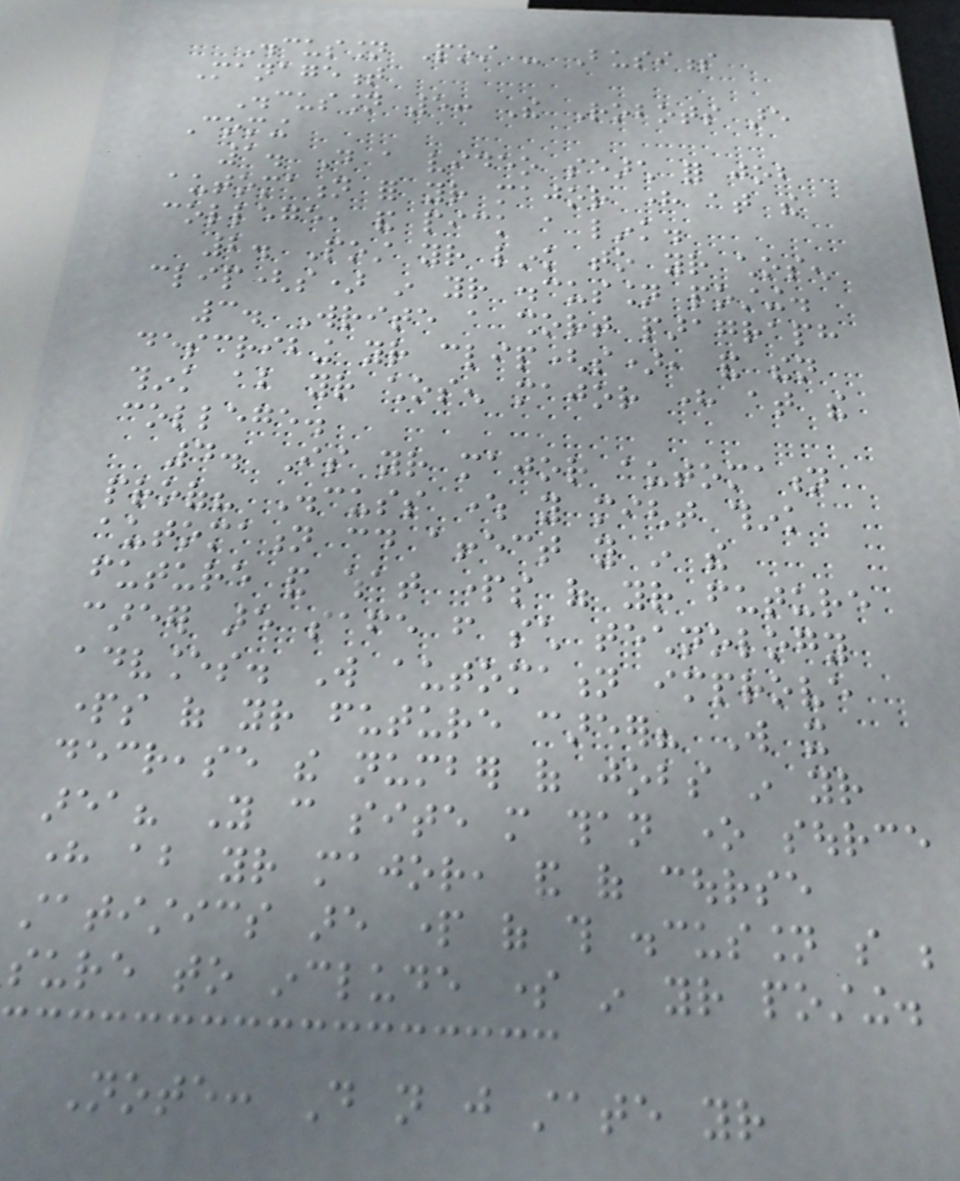Discussion Post - Business
Management
Discussion 5: The Robots are
Coming
1. Do a video search for job
automation for your major here at the
college, and pick a link.
2. Post your link to your chosen
clip(s) in your discussion posting.
3. Write a short paragraph
describing your clip(s), and then
think about your chosen major here at the
college.
4. Is your major automation
proof? Discuss where you might think
automation could affect you in the
future and what parts of your future
career are safe from such technology
advances. Will automation improve
parts of your future career? Will it
decrease the number of jobs in your
area? You can site more than one source
here about your major, and of course
statistics are part of this discussion so be
sure to include some in your posting.
Note: Do not just state your
